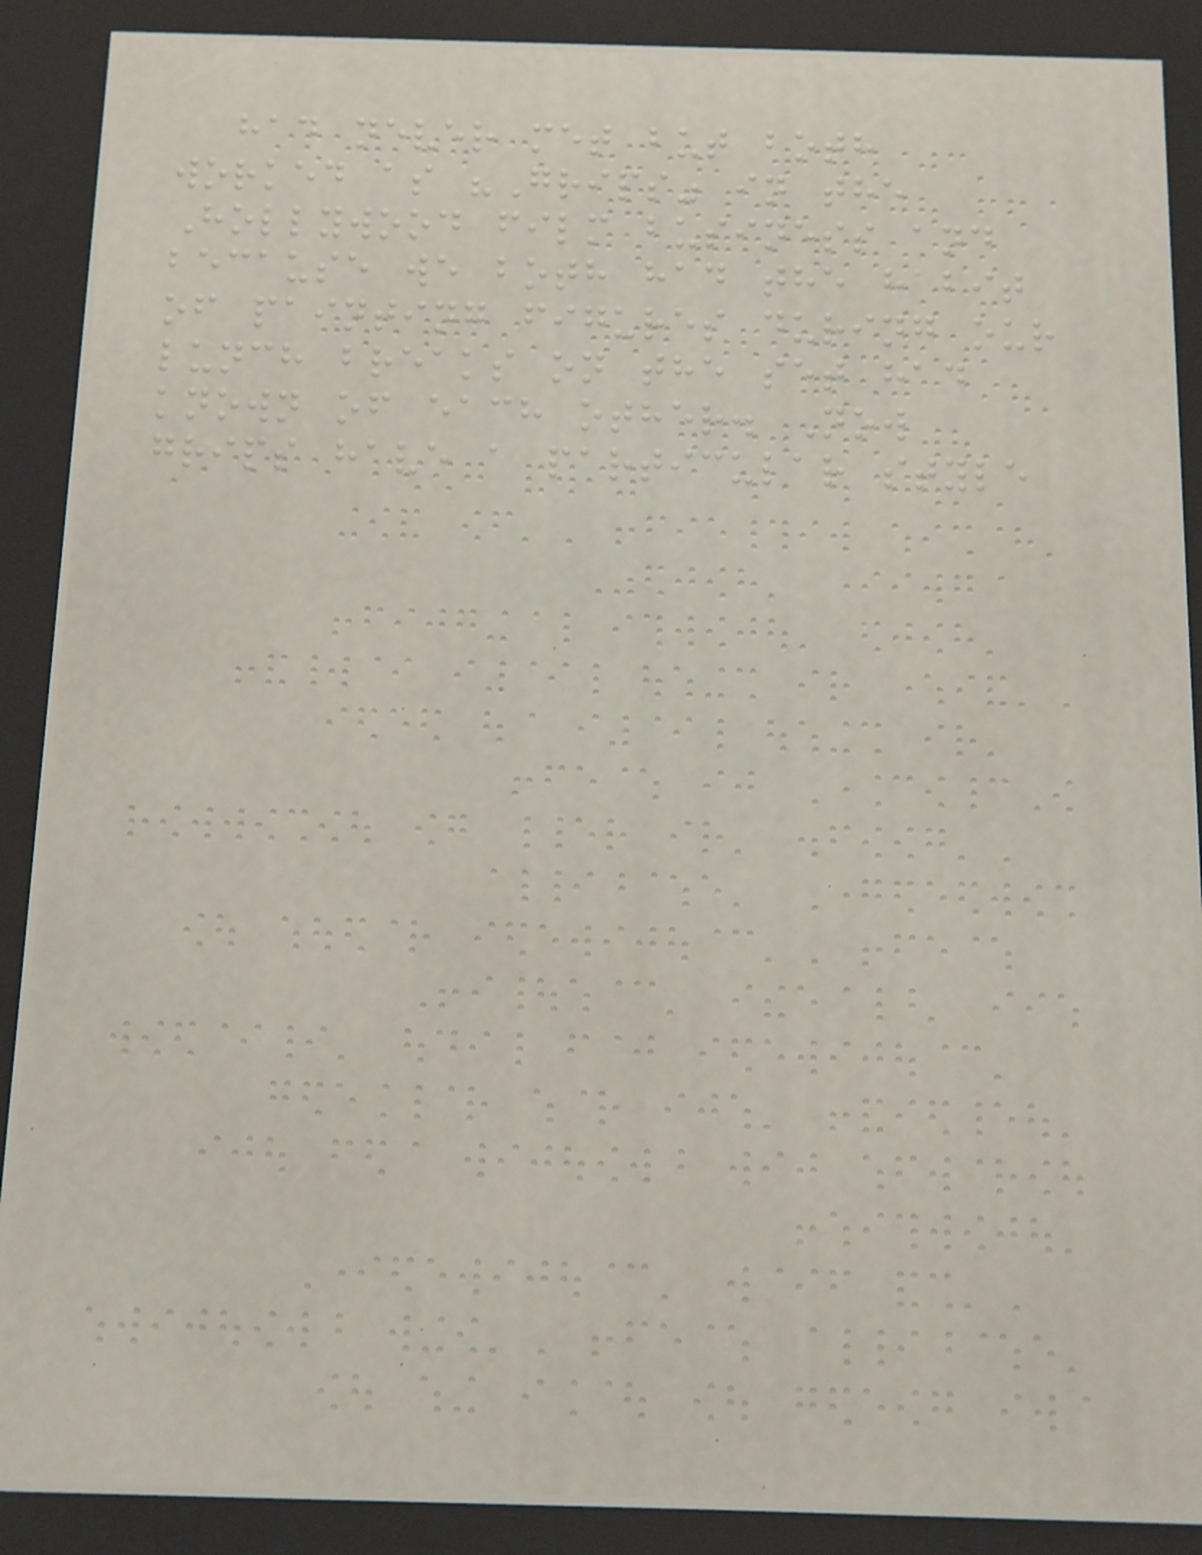had never met but both
worked as "Grips" in the
Hollywood film business and
because we both had the habit
of painting figures during our
lunch breaks on the set had
known of each other. Now
grips have a particular style
